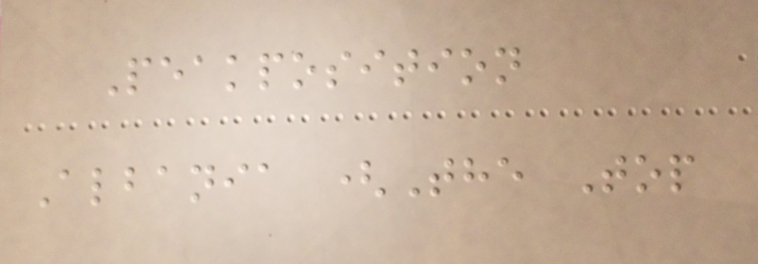Peakposition
Albania (The Top
